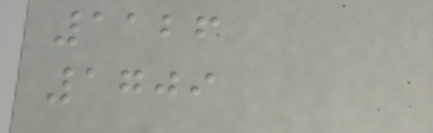1126
1709
